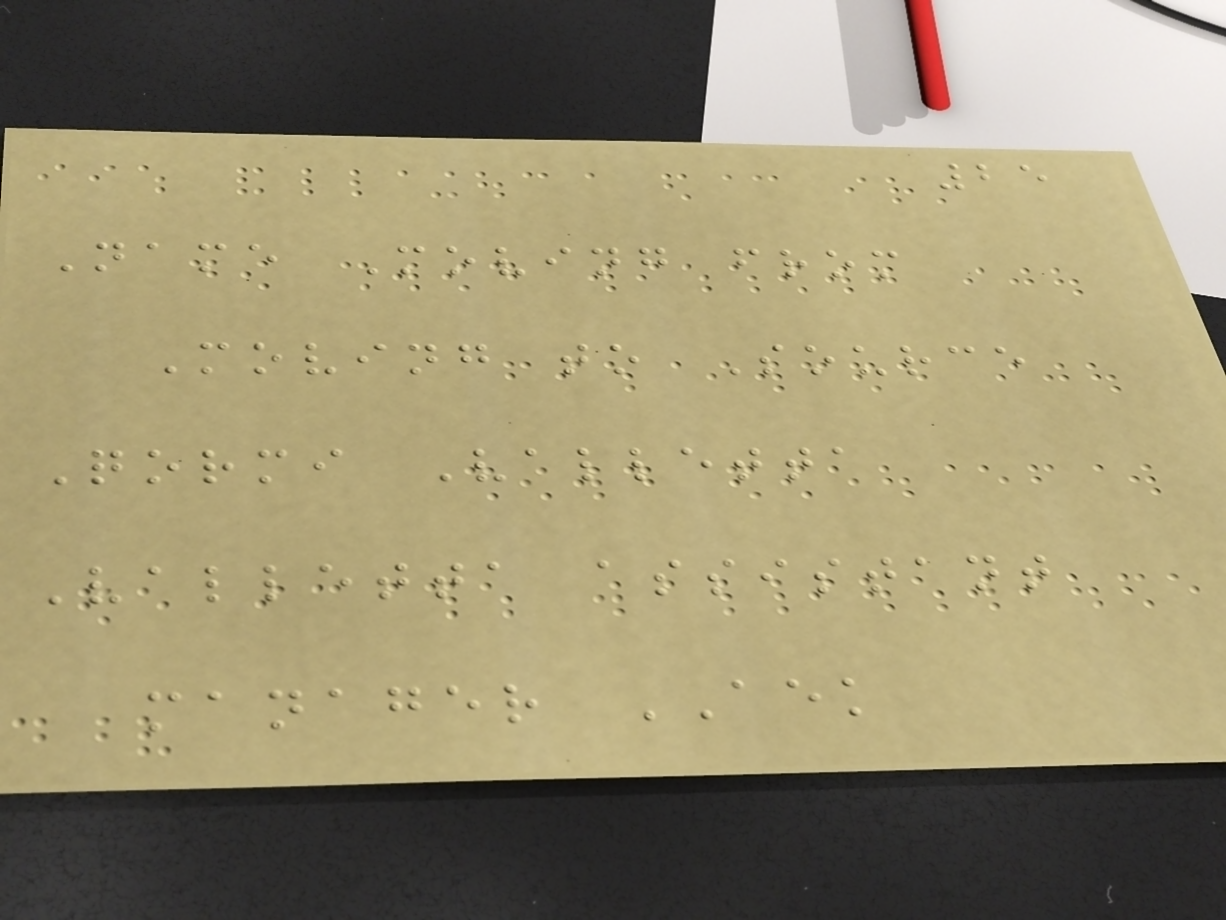25
Name Moving from
Moving to Source
Qormi Valletta
Valletta assistant
manager AEK
